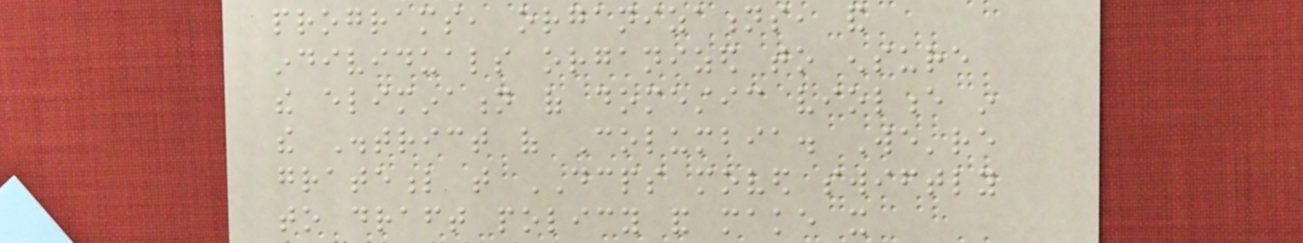programs, organizations, and
individuals organized to ensure
the elimination of domestic violence in
the District of Columbia. We're
grateful that DCPS moved swiftly
to draft policy and make it
